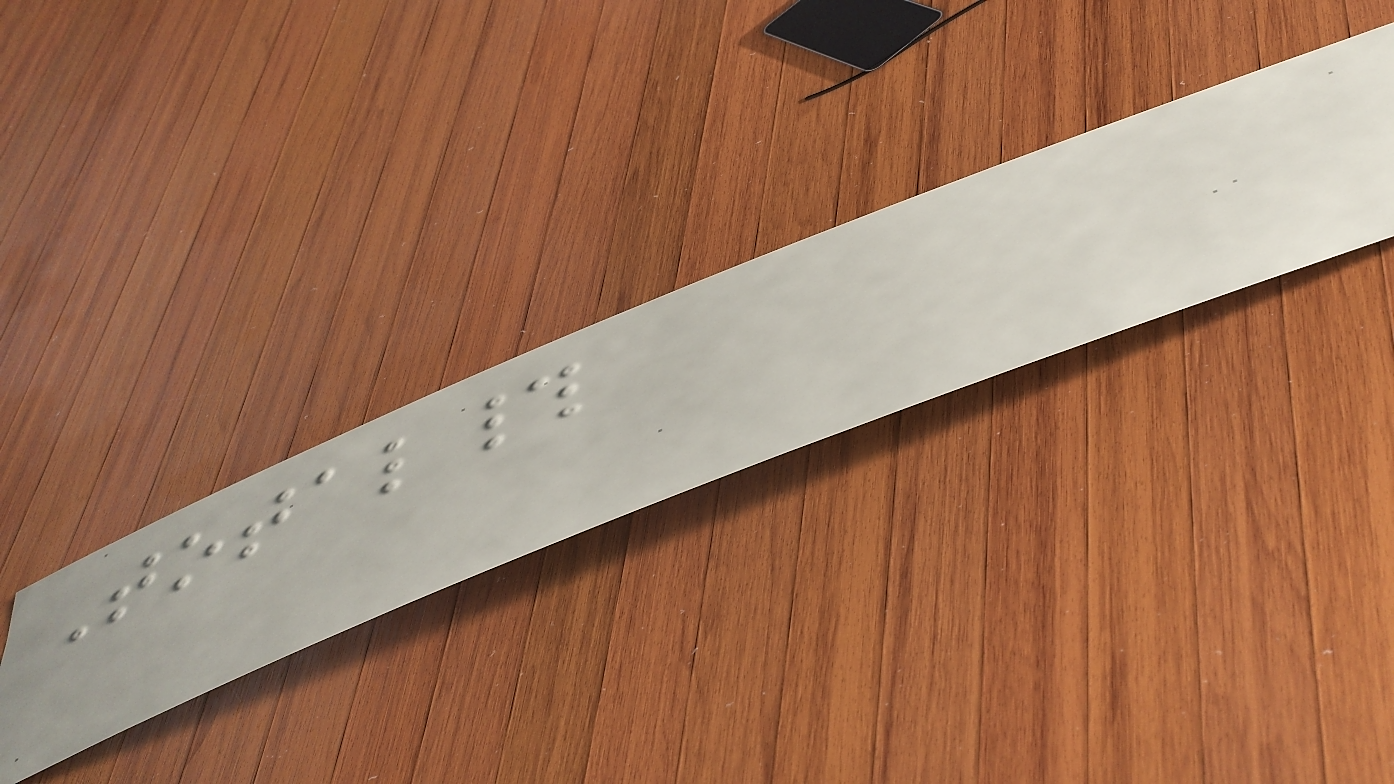Total#
